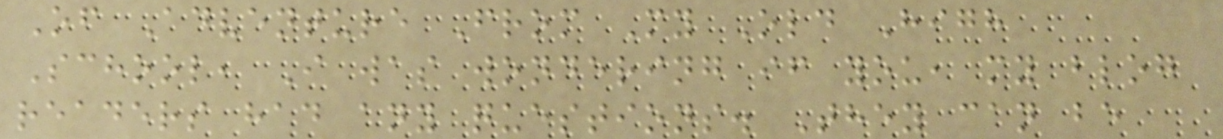Of Adventure From My Old High
School, I was wondering if you, my blog
readers had any questions. They can be
